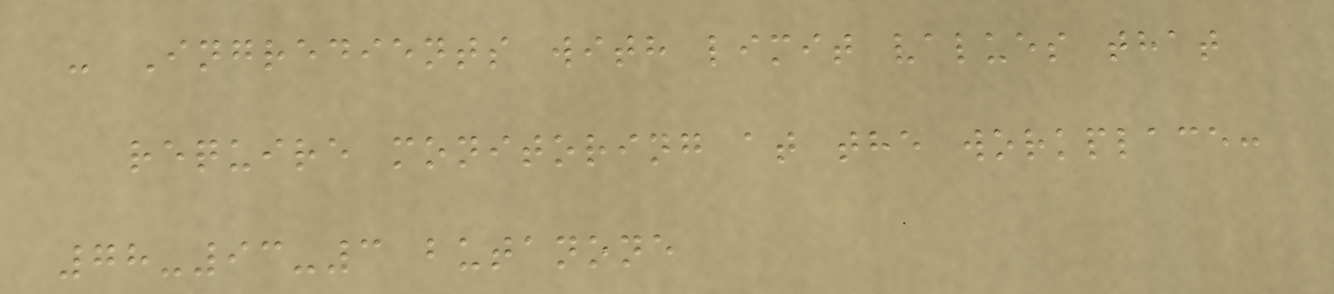- Ingredients with limit values that
require monitoring at the workplace:
78-93-3 butanone
